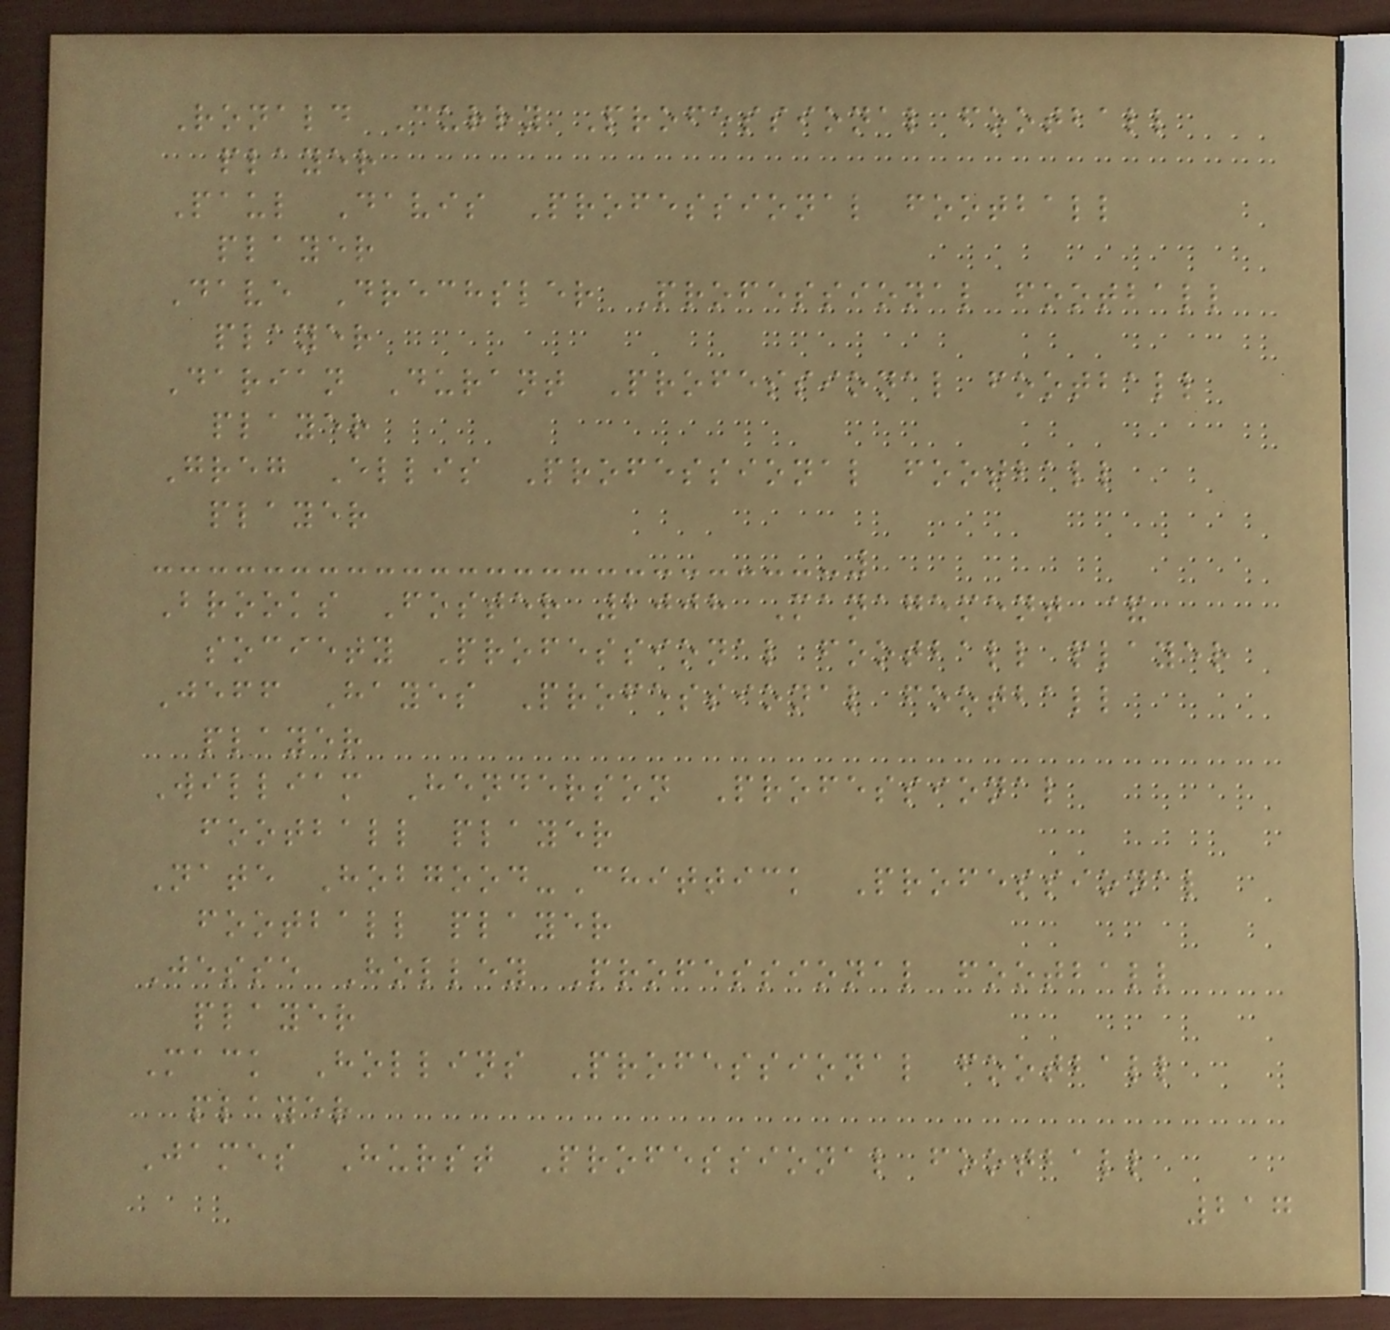Ronald Curry Professional football
player
Paul Davis Professional football
player
Dave Drechsler Professional football
player
Darian Durant Professional football
player
Greg Ellis Professional football
player
Brooks Foster 2008 Management &
society Professional football player
Jeff Hayes Professional football
player
William Henderson Professional
football player
Nate Hobgood-Chittick Professional
football player
Jesse Holley Professional football
player
Mack Hollins Professional football
player
James Hurst Professional football
217
